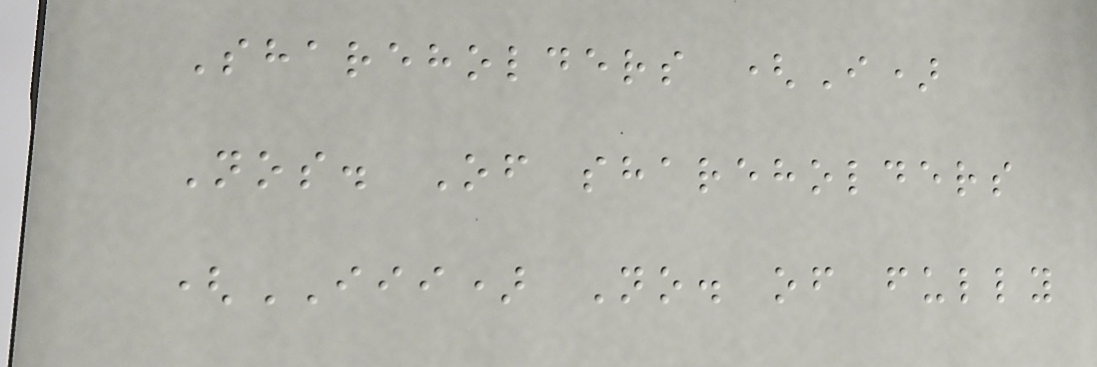Shareholders (I)
Nos. Of shareholders
(III) No. of fully
